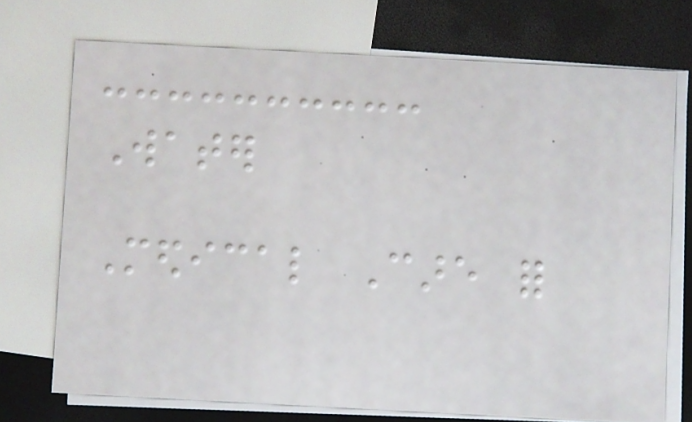Water
Medical Care for
